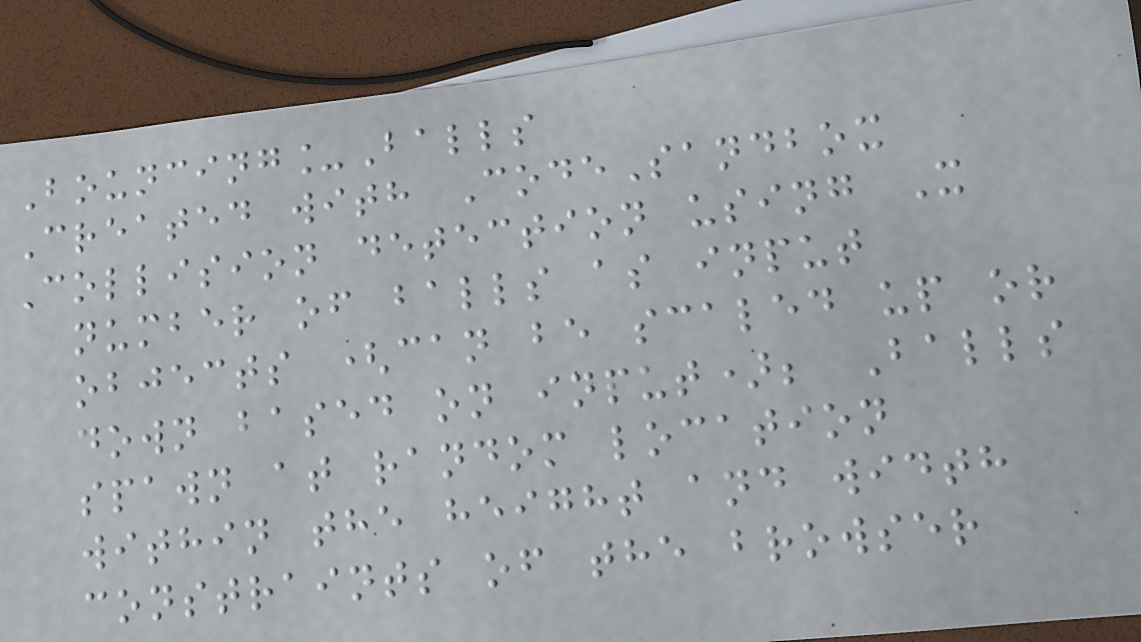Bouncing_Balls
Created with CodeSandbox
Collision detection using X
number of balls as input
objects (can be scaled up or
down based on input); Balls
spawn at random location
within the height and width
constraints of the browser
